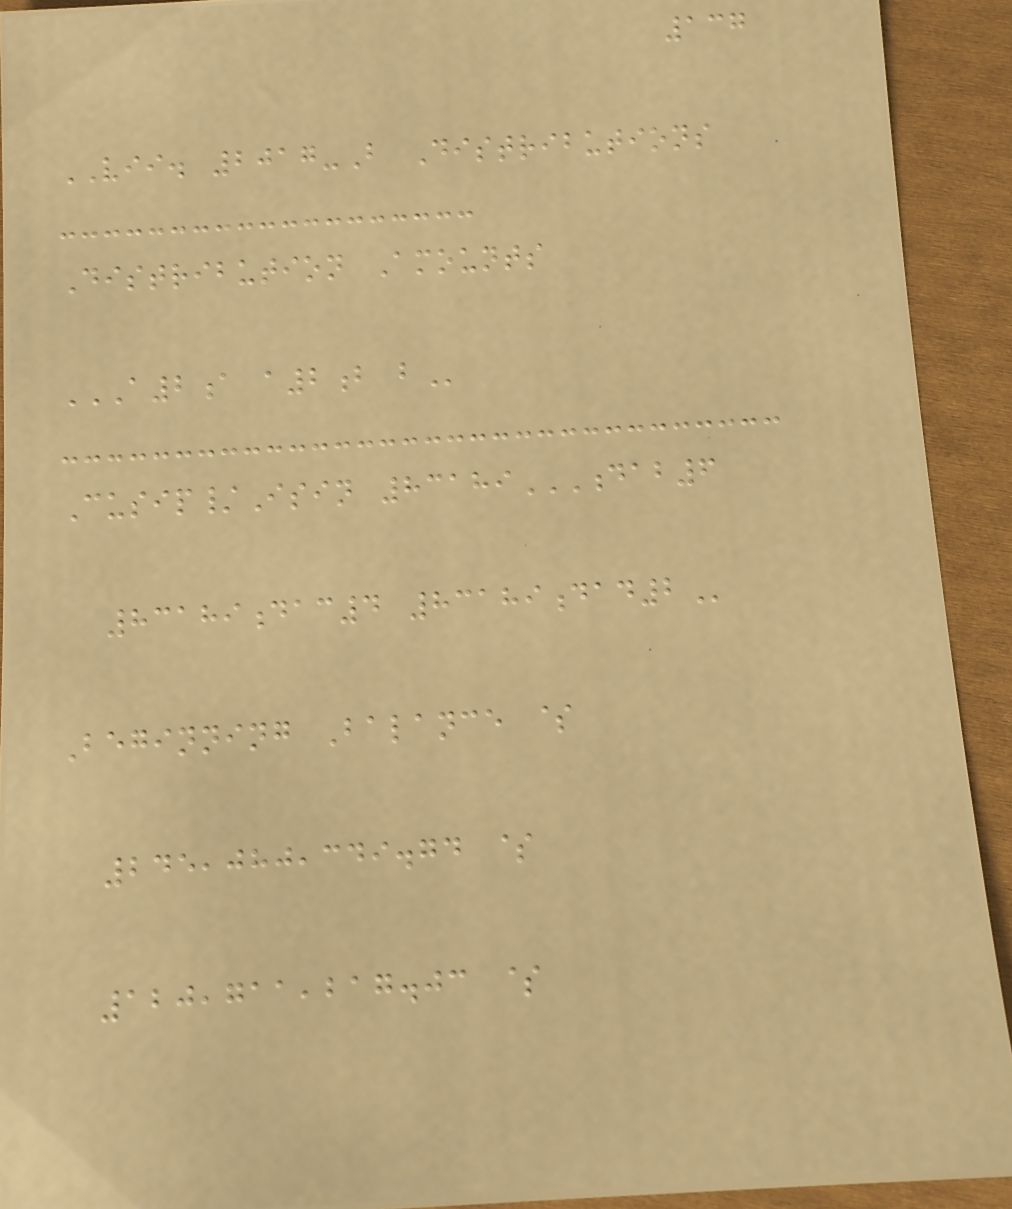137
VII. 2017-B Distributions
Distribution Amounts
A2A A2B B
Cusip/Isin 83189DAB6
83189DAC4 83189DAD2
Beginning Balance $
245,080,349.74 $
120,711,217.03 $
